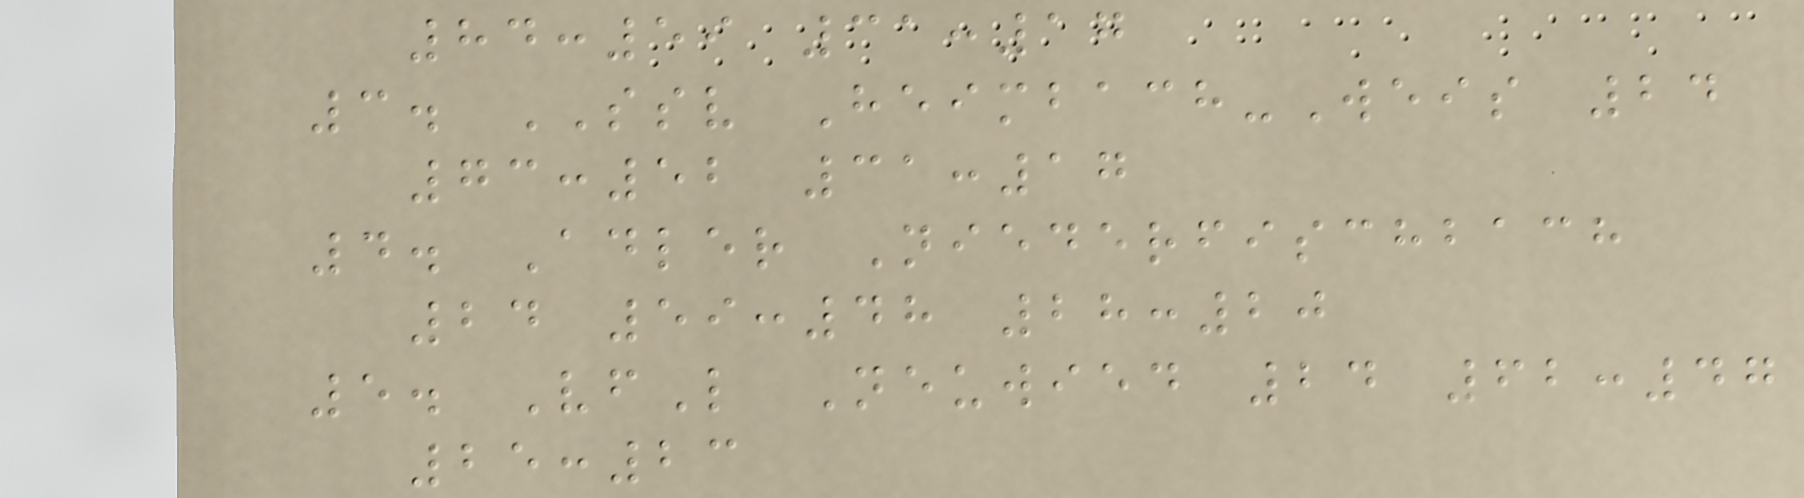84:59 31:17
3. SSV Heimbach-Weis 24
73:52 31:17
4. Adler Niederfischbach
24 59:48 28:20
5. VfL Neuwied 24 62:47
25:23
